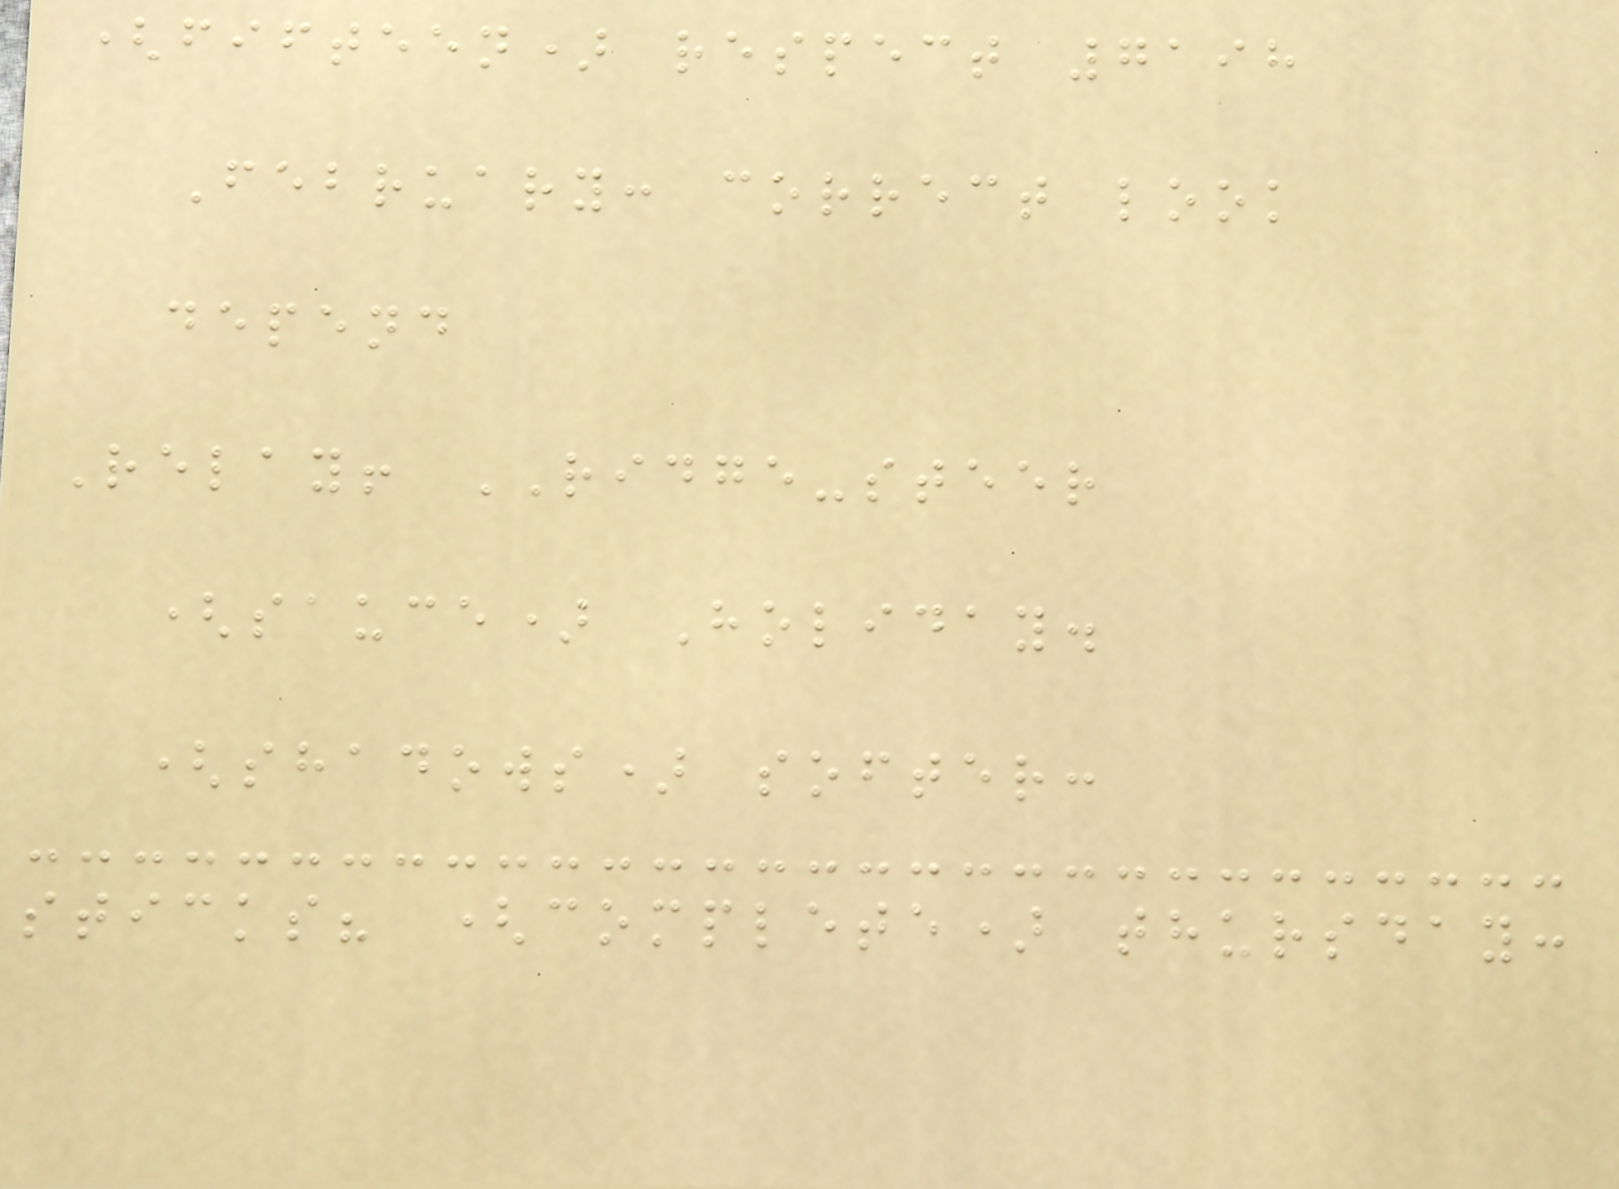(fifteen) respect 7198
February: correct look
depend
Relay! RIDGE-steer
(sauce) Holiday.
(shadows) softer:
sticks? (complete) thursday:
